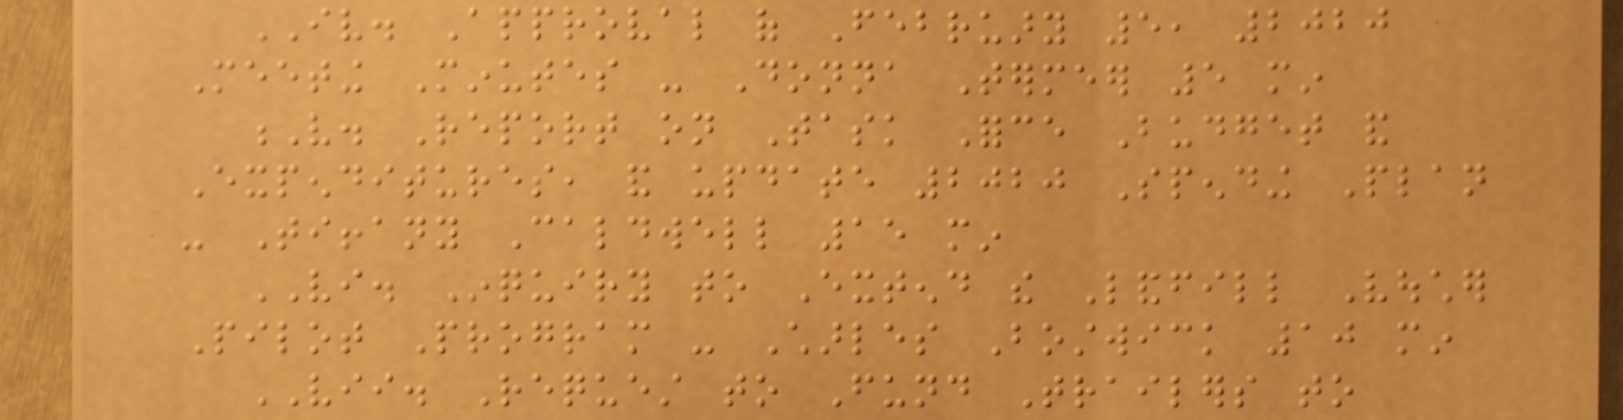IV. Approval of February 5, 2020
Meeting Minutes - Donna Termeer 5 min
V. Report on Task Force Budget and
Expenditures, and update 2020 Spending Plan
- Tiffany Caldwell 15 min
VI. Inquiry to Extend the Landfill Voucher
Pilot Program - Charles Bostwick 10 min
VII. Request to Fund Trailers to
